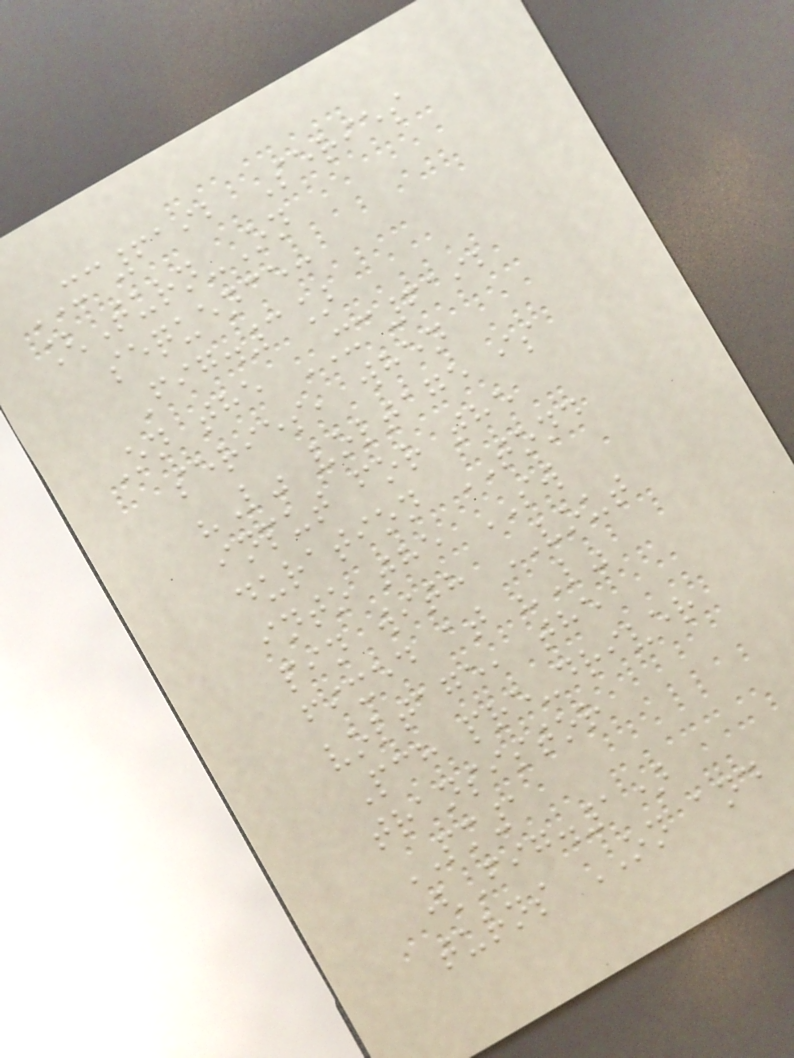XC6192 Series
[Turn-On
sequence:
Fig.3]
On the XC6192
series, when
"L" voltage is
input for the
duration TOND
into the SW
pin with VOUT
fixed at "L"
voltage, the
Pch pre-driver
transistor
PM1
(Fig.1)
turns ON and
